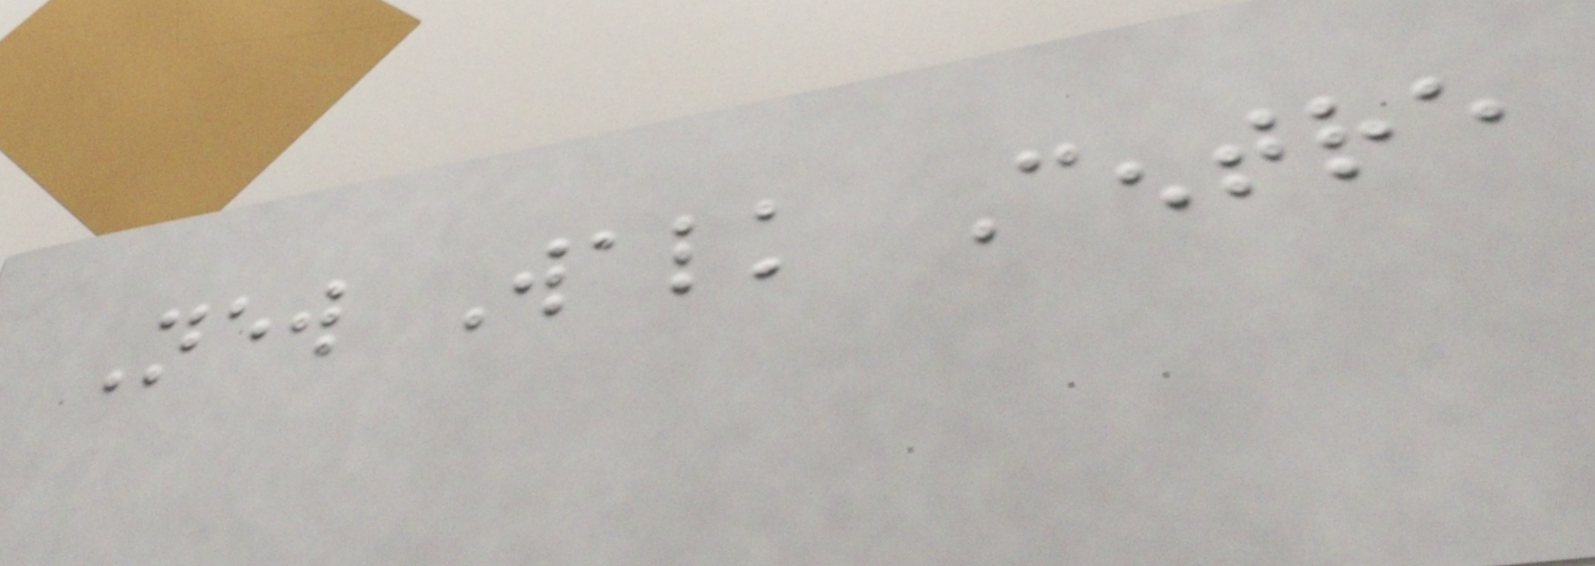New Walk Centre
